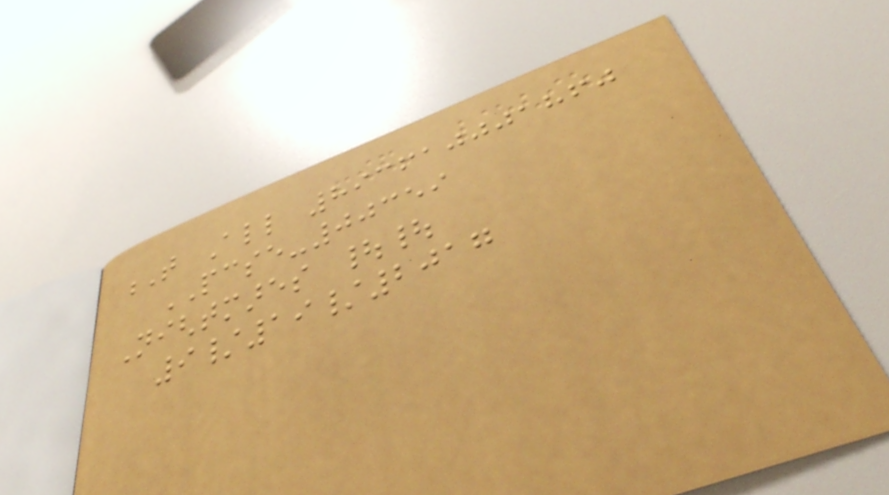T All 893610001860
PCSE-00359
Nightmares ||
9/19/2017
